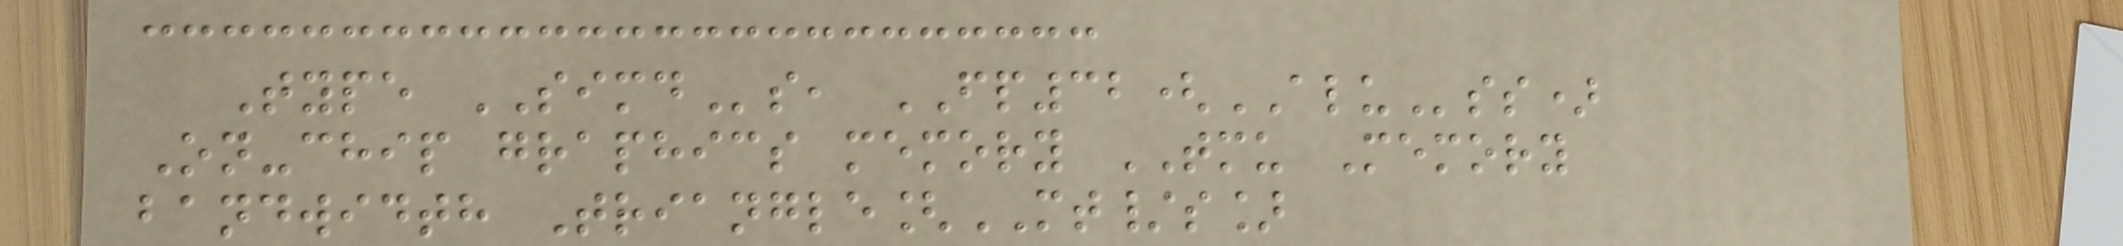Type SIMDs, FP32(ALUss)
On-chip graphics memory TMU Memory
bandwidth Triangle[MT/s]
